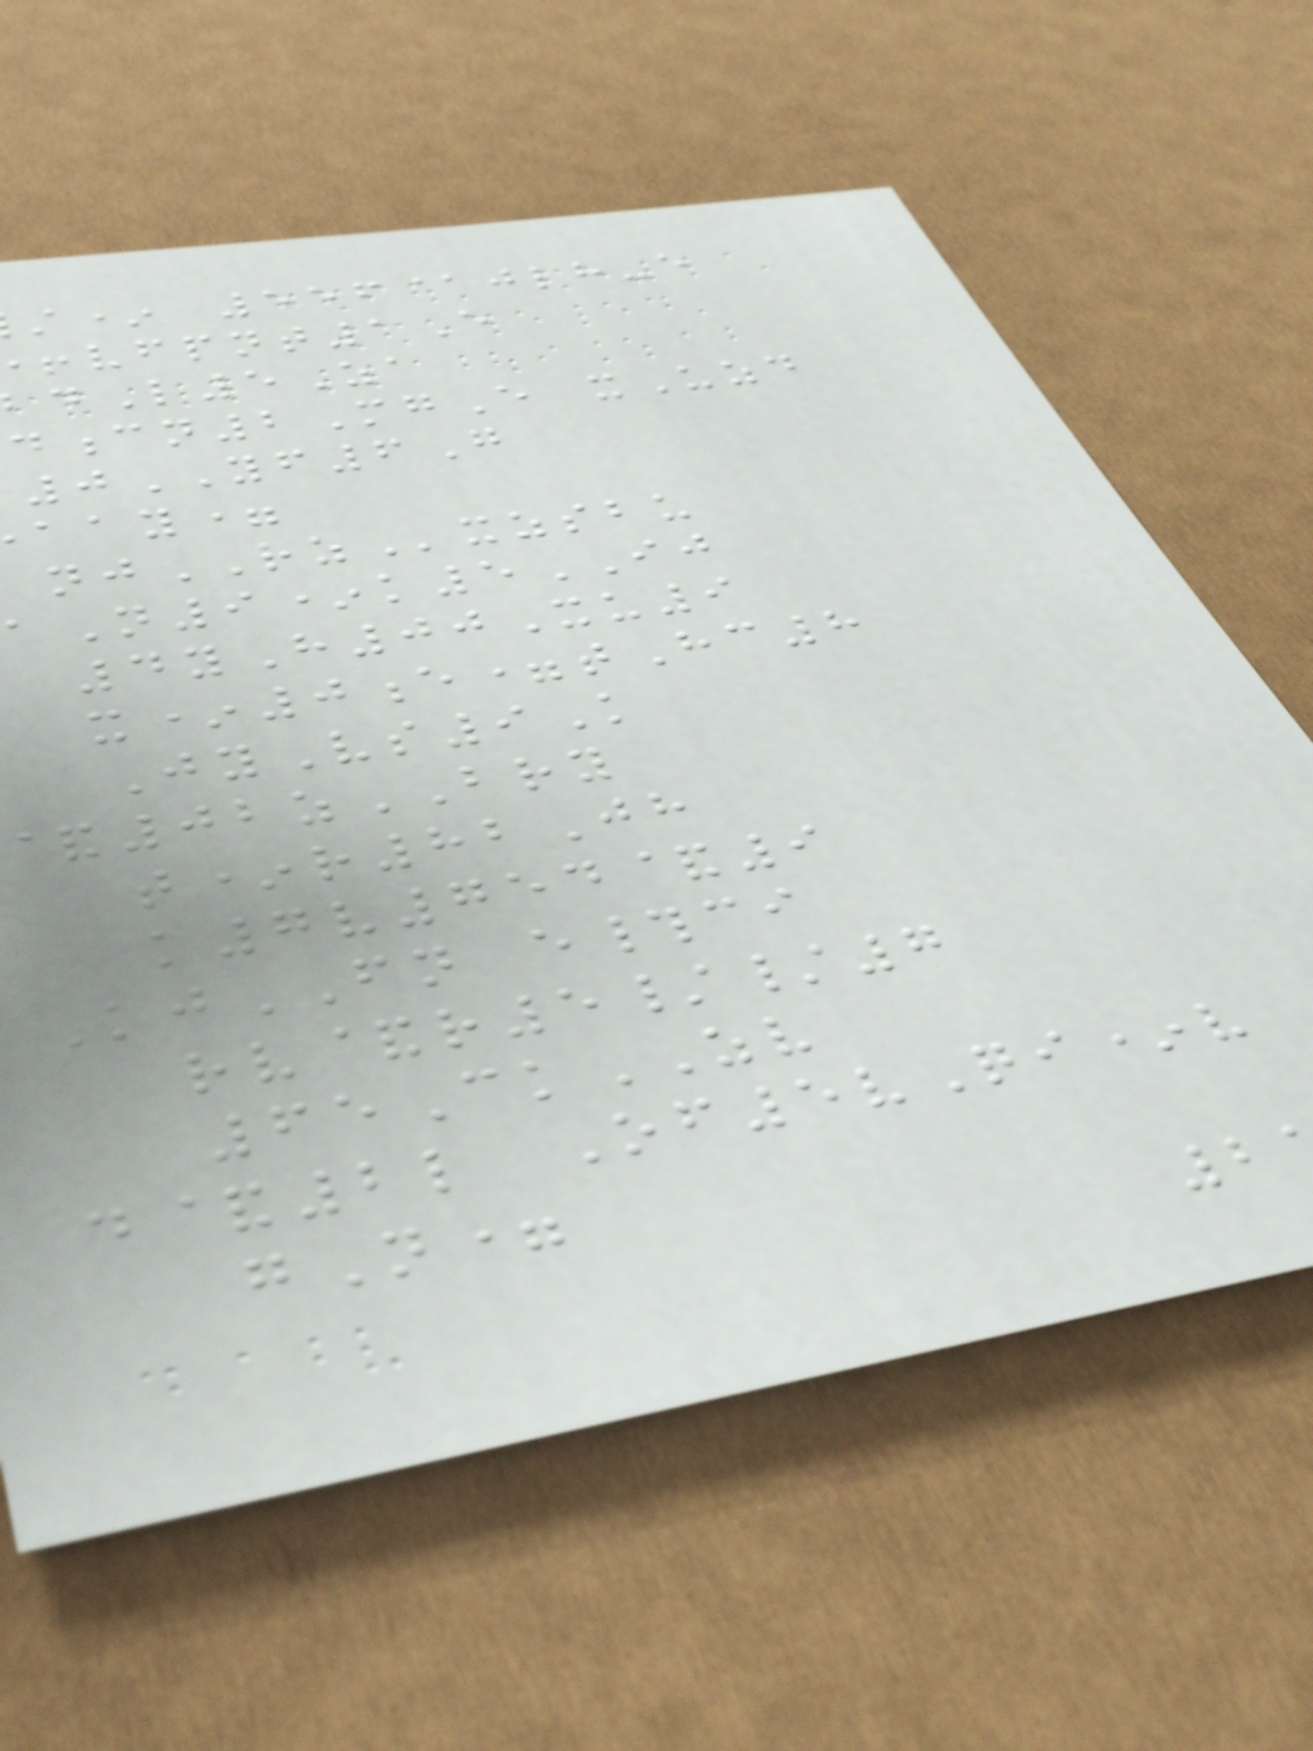* 556@jlh-e
vfpnt1E
dL5Za
cn2MgE xUzd
0YF6G
aay=
njRZxzsbu
N9*k5IJ
4yH00Xu9
x*0e=tHc8
JyVs9K
02zBRY
t*r82Jh
k7v754&9
KjFN e#ci
rv&r5//7
65CkZV
d&2l Of5vQi*v
gN=
